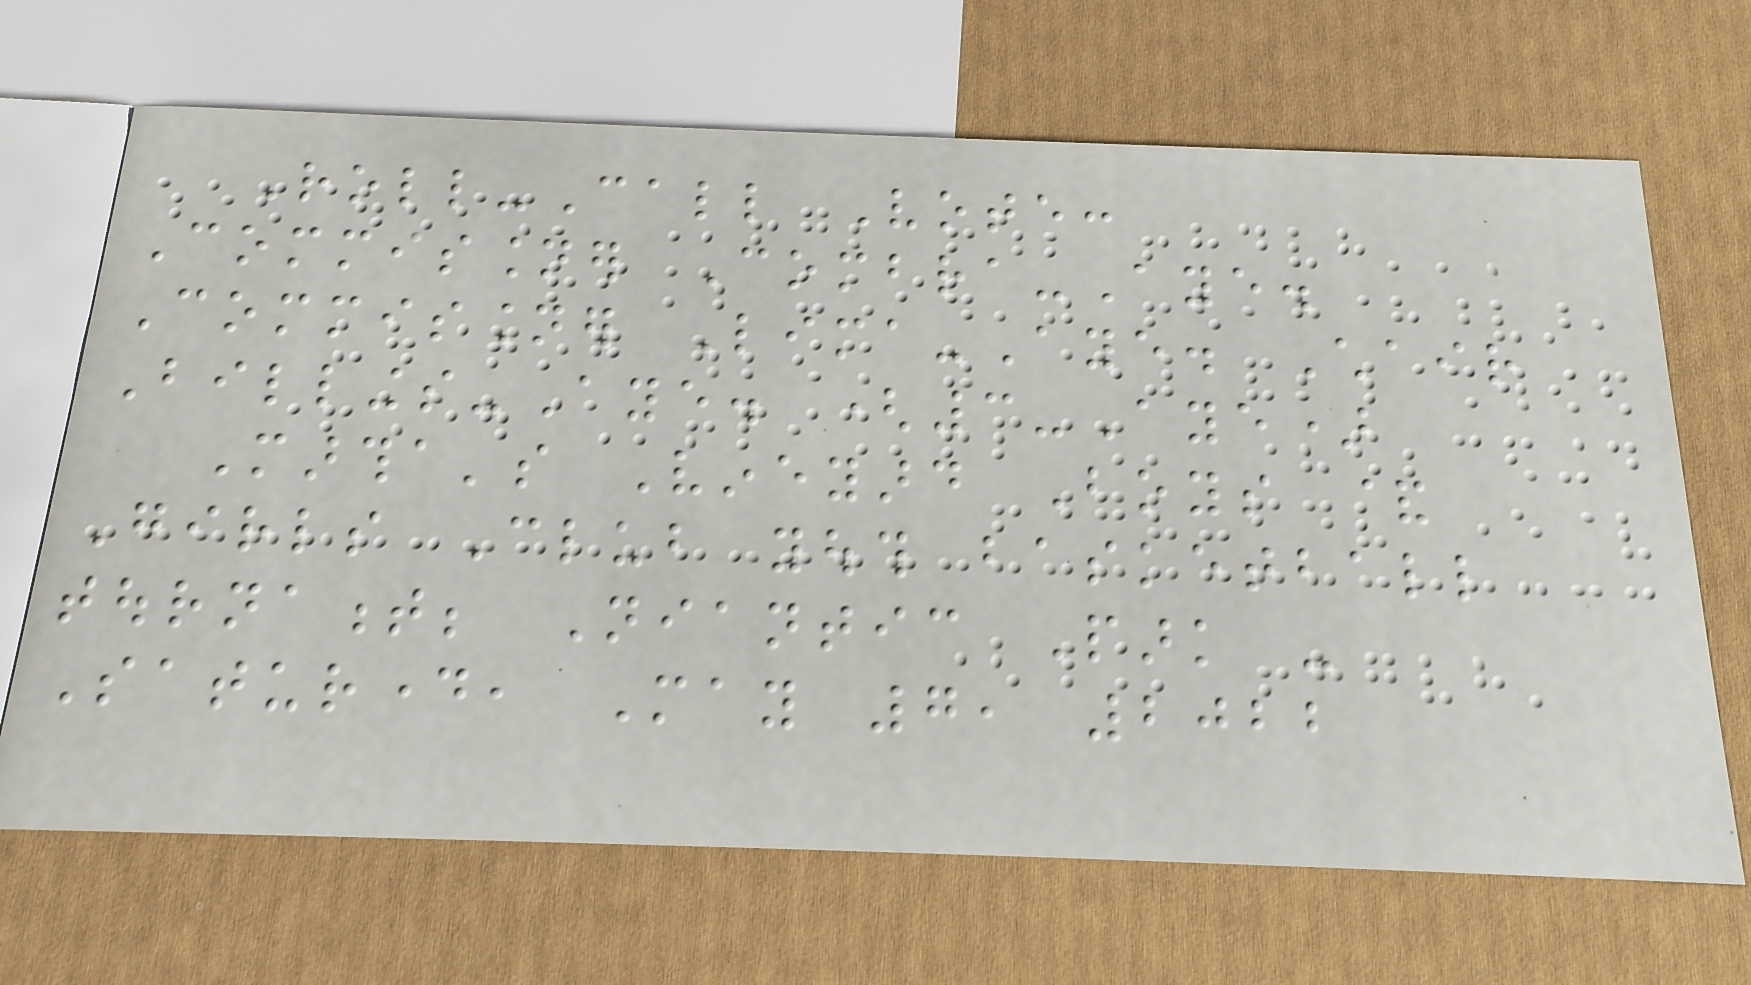Roll-Call Vote:
Commissioner Combra-Aye.
Commissioner Lima-Aye. Chair
Billings-Aye. (3-Aye)
Martha's Vineyard Boys &
Girls Club youth basketball
tournament; Niantic Park -
Saturday, May 7, 2022
